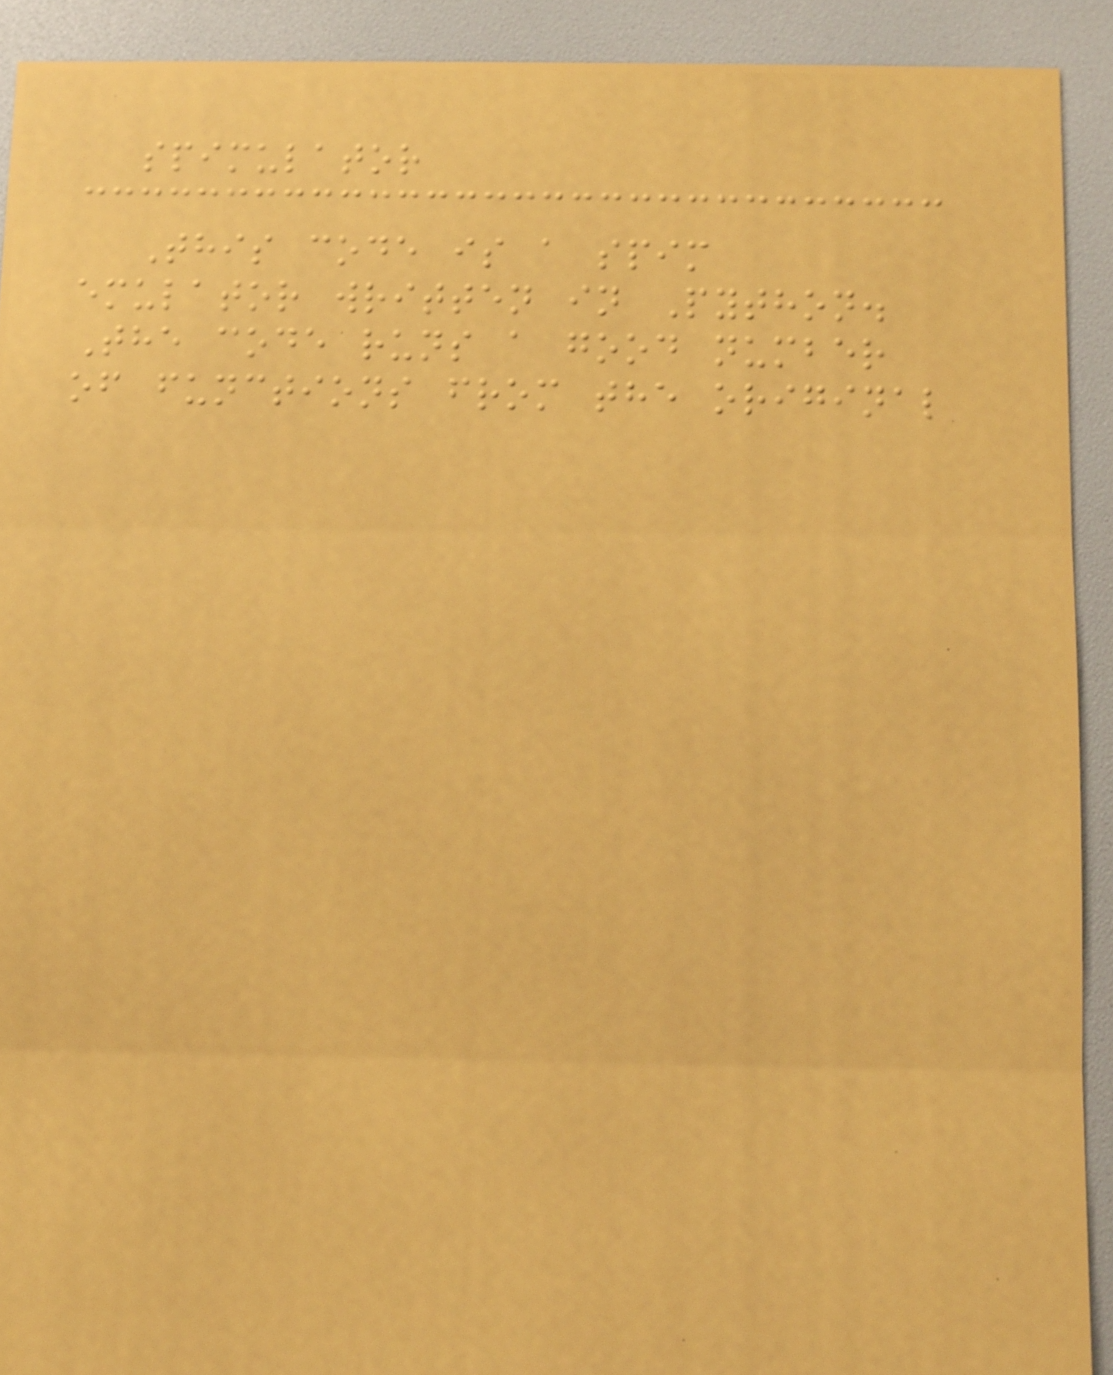spimulator
This code is a spim
emulator written in Python.
The code runs a good number
of functions from the original
